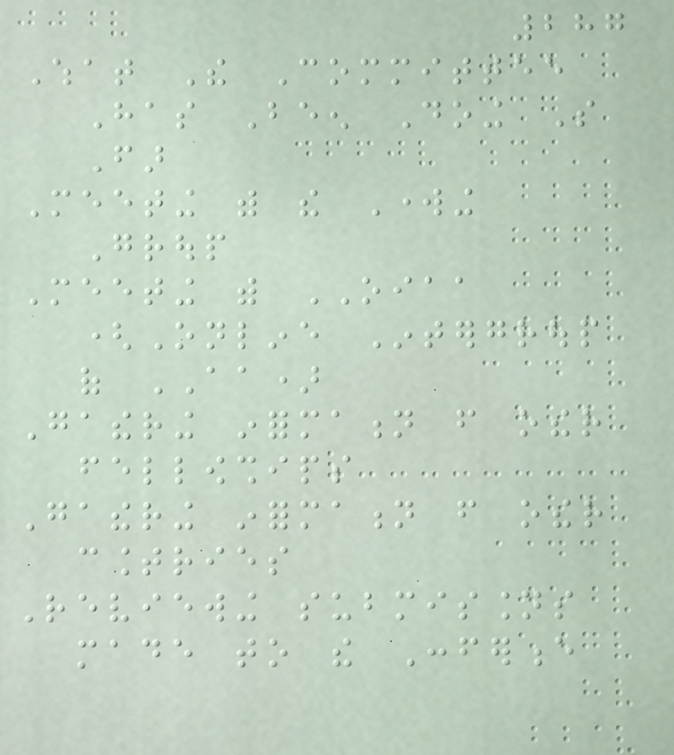287
What The Committee
Has Been Doing So
Far
Meeting with the Working
Group
Meeting with OIAA
(Online Intergroup
of AA)
Gathering information from other
fellowships
Gathering information from other
countries
Reviewing submissions
made to the Conference
